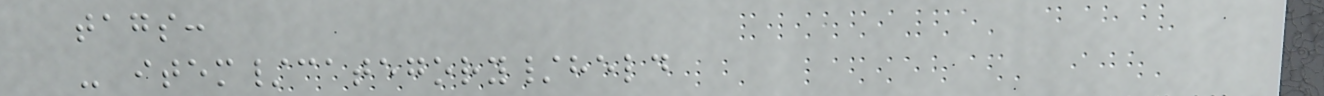tags:
- item/category/held
